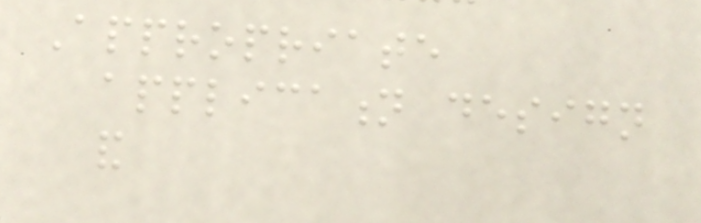Appropriate
application design
and
